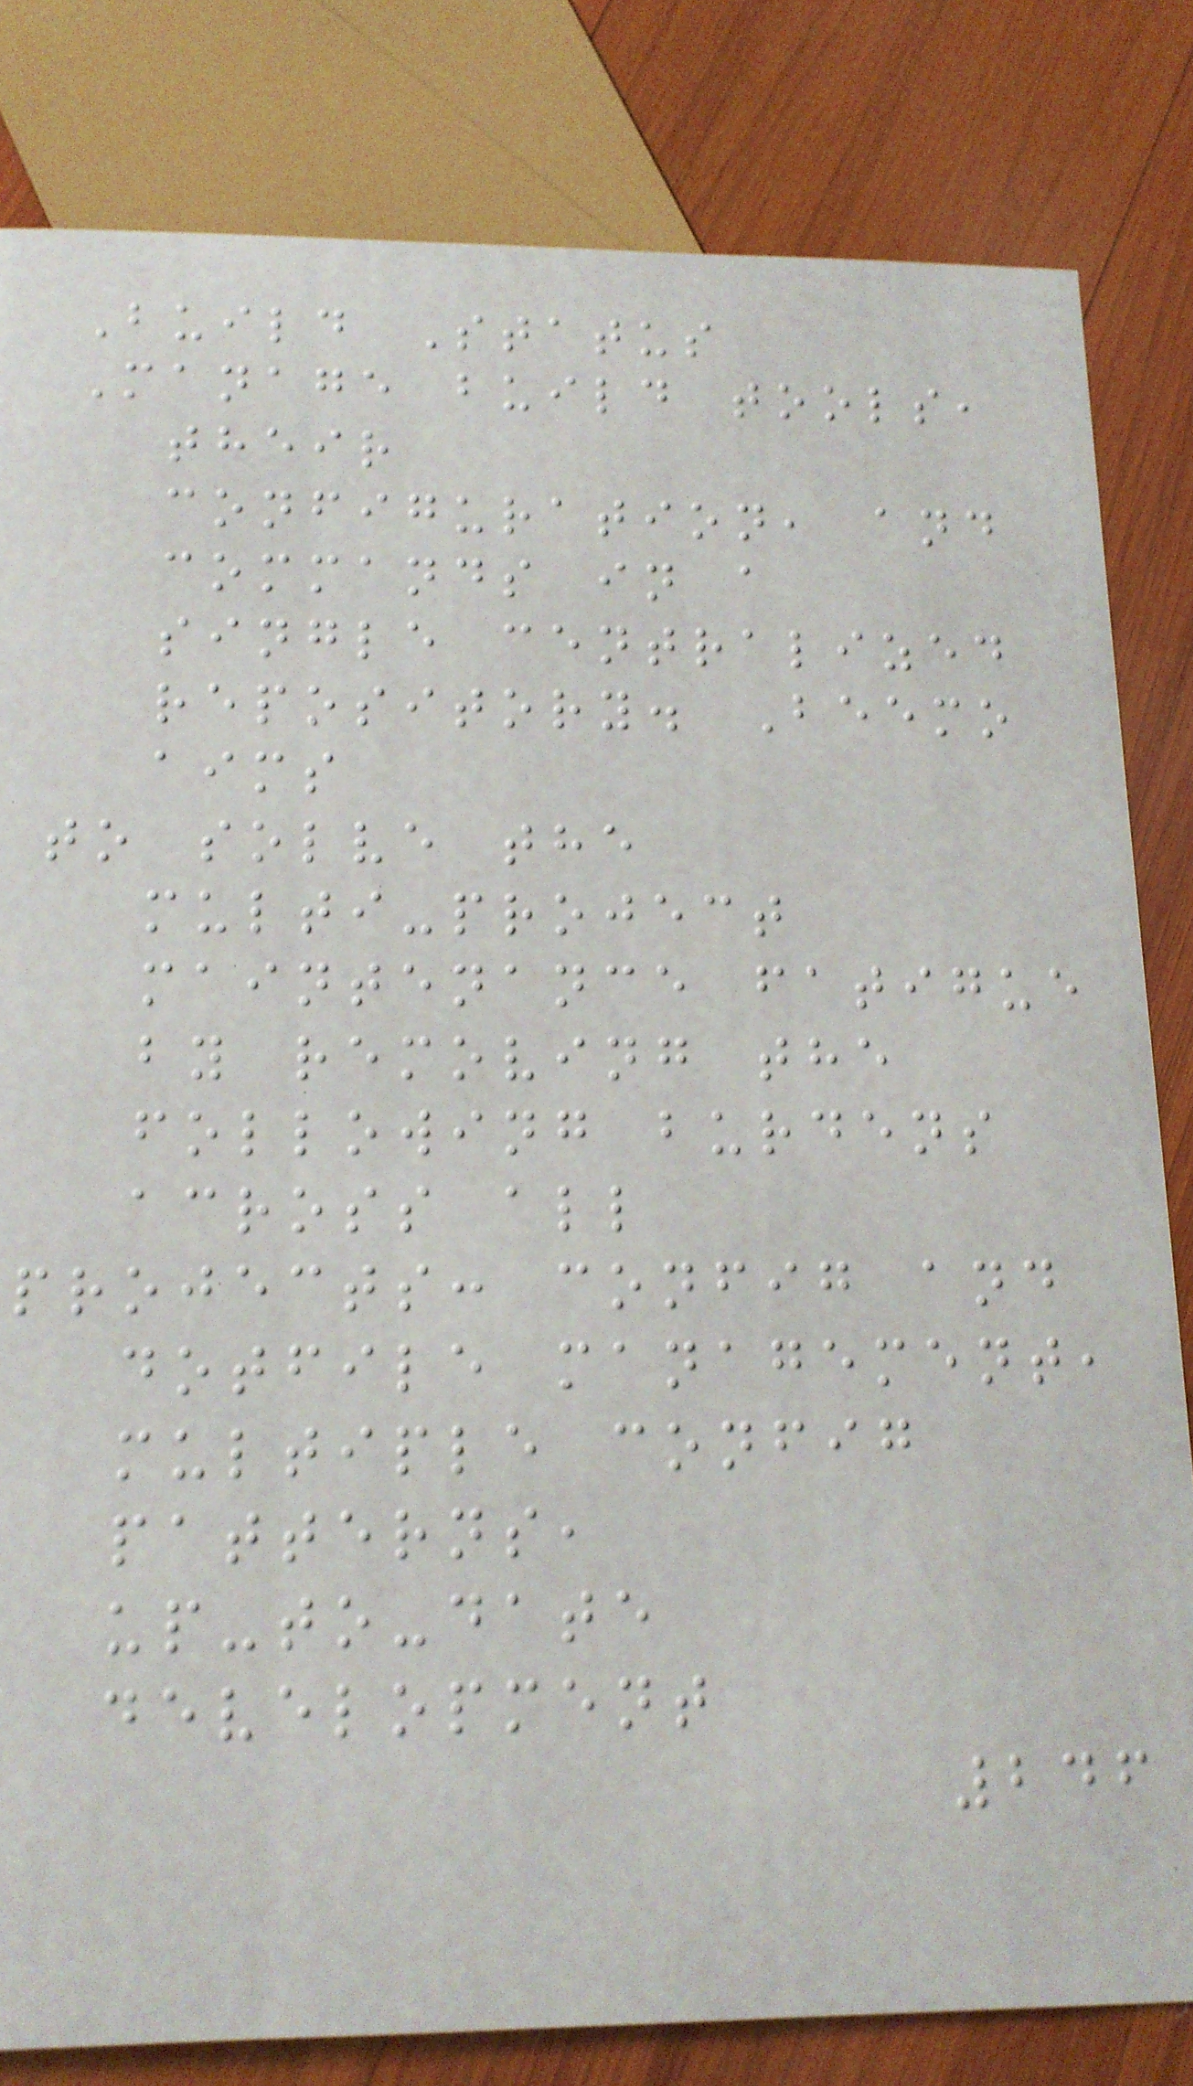Build Status
Manage build tools,
their
configuration, and
commands in a
single centralized
repository. Beemo
aims
to solve the
multi-project
maintenance fatigue
by removing the
following burdens
across all
projects: config and
dotfile management,
multiple config
patterns,
up-to-date
development
246
